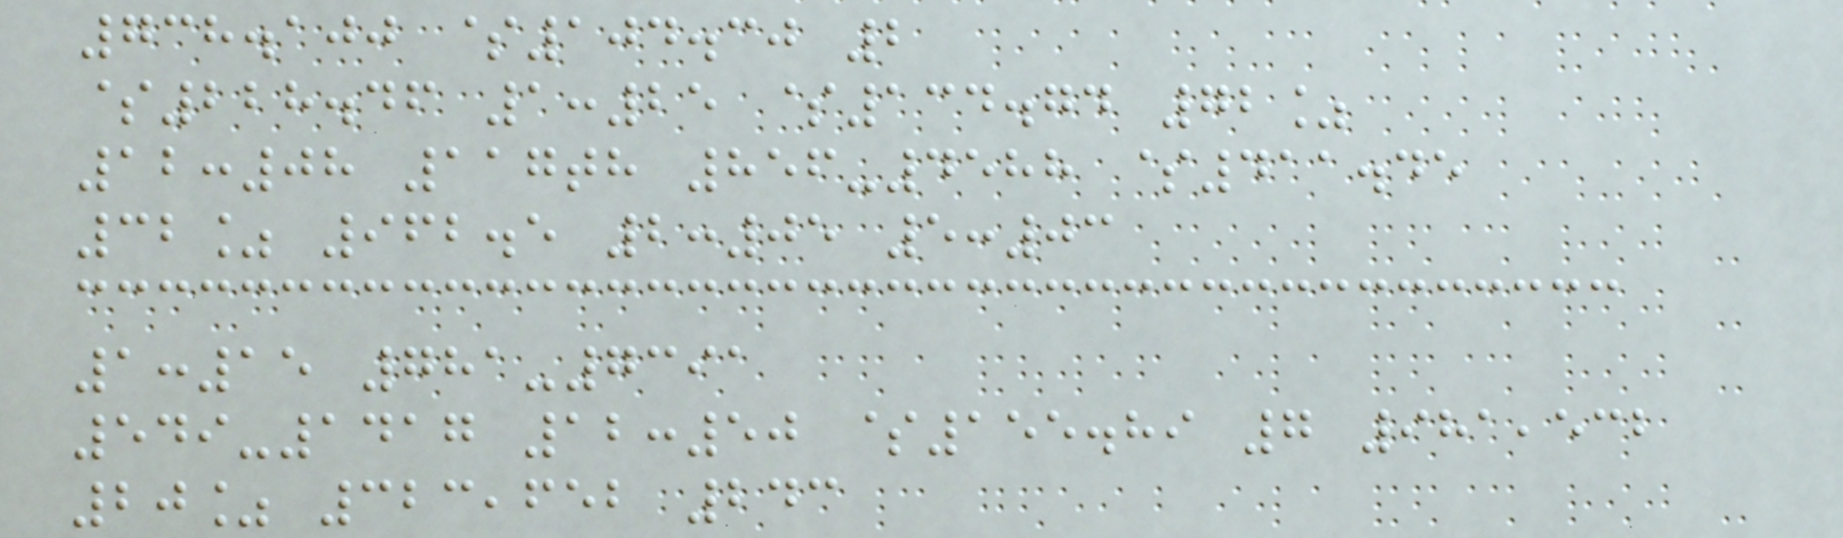738.100 $104.30 2
$228.46 1:25 $134.74 72%
12:08 117th 856-4588 $411.45
32% 962.5 2:05 5:03
1:15 781-7391
549-1417 12:50 $155.89 7 981,532
20% 323,652 243
